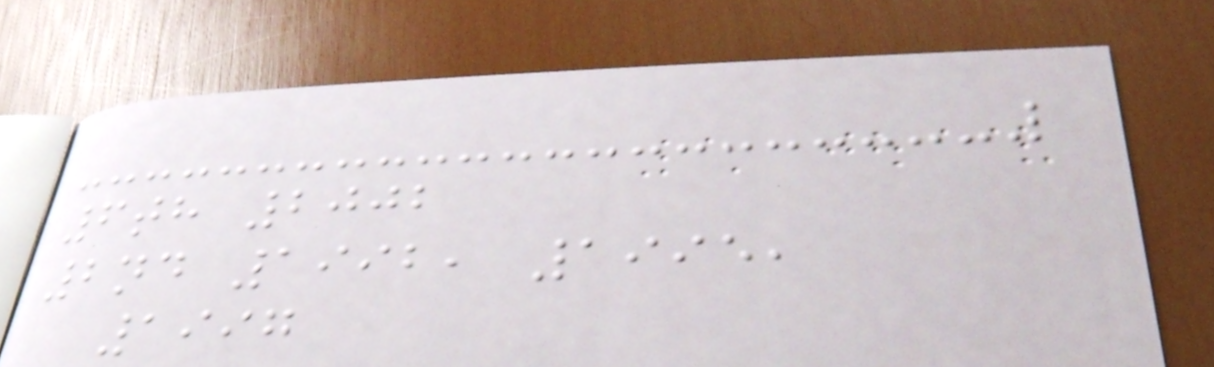6th 2002
2nd 1992, 1995,
1997
